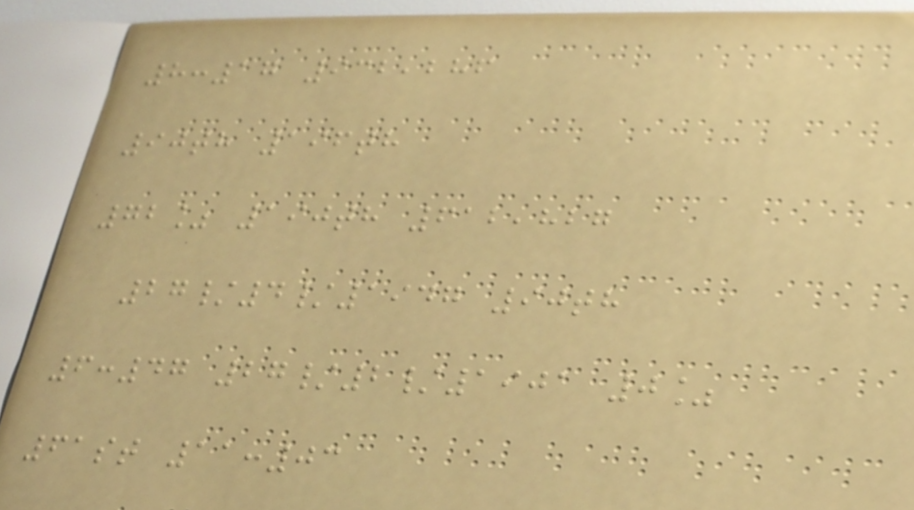8:17 932,286
90th 196th
72% 190th 612,827
27/4/1947 90th
6:47 27/2/1901 0%
61st 11:03
